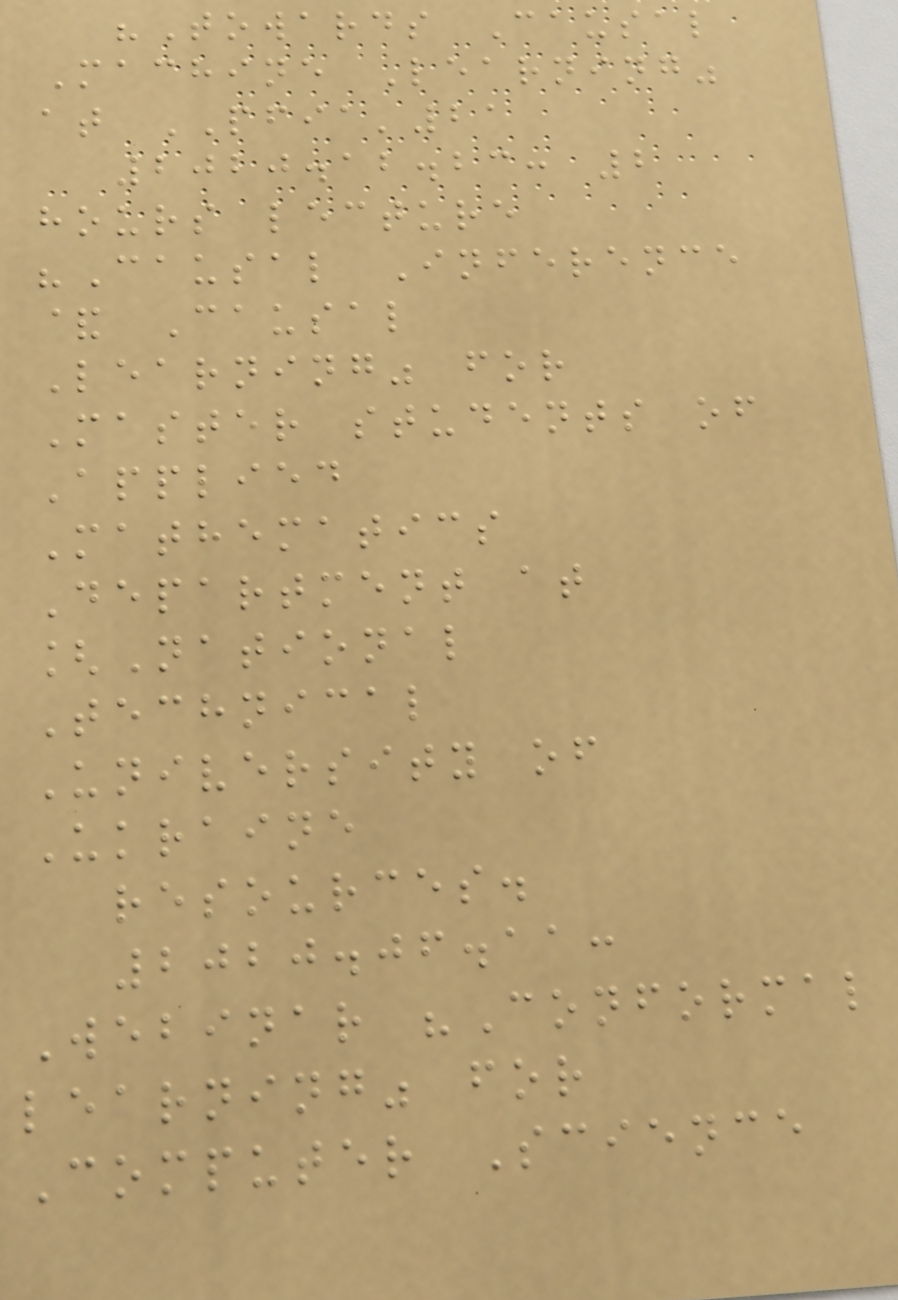"Towards Causal
Machine Learning"
at PFIA'21
2020.12.23: 2
hours lecture
"Causal Inference
& Causal
Learning" for
Master students of
Applied
Mathematics
Department at
[National
Technical
University of
Ukraine
resources.
2020.06.11:
Webinar "Conformal
learning" for
Computer Science
